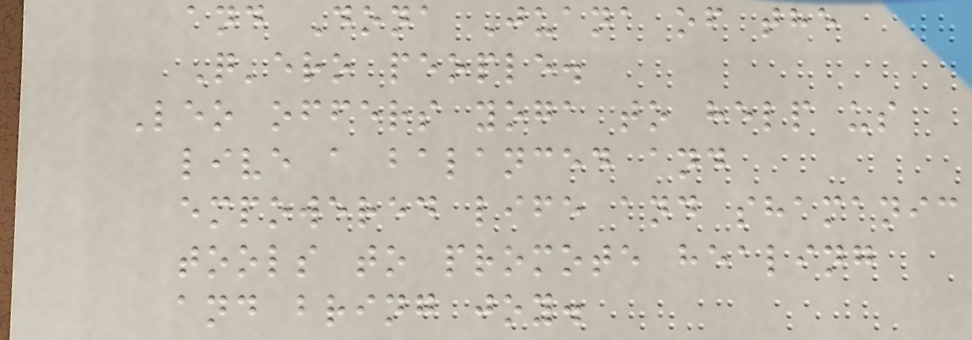and Dona Juana of the
Q'ero people.
Leo offers yoga to help us
live a balanced and
empowered life and shamanic
tools to promote healing
and bring joy.
